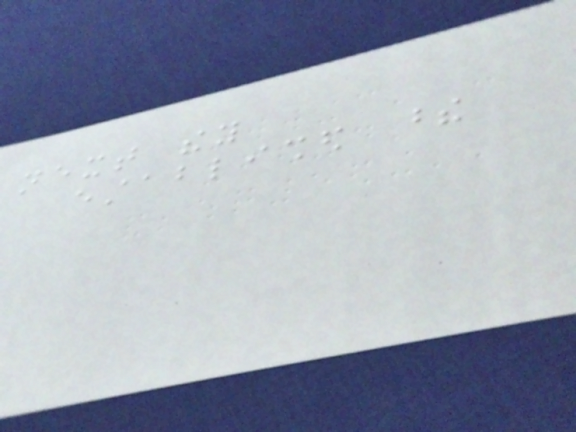next they
established these
